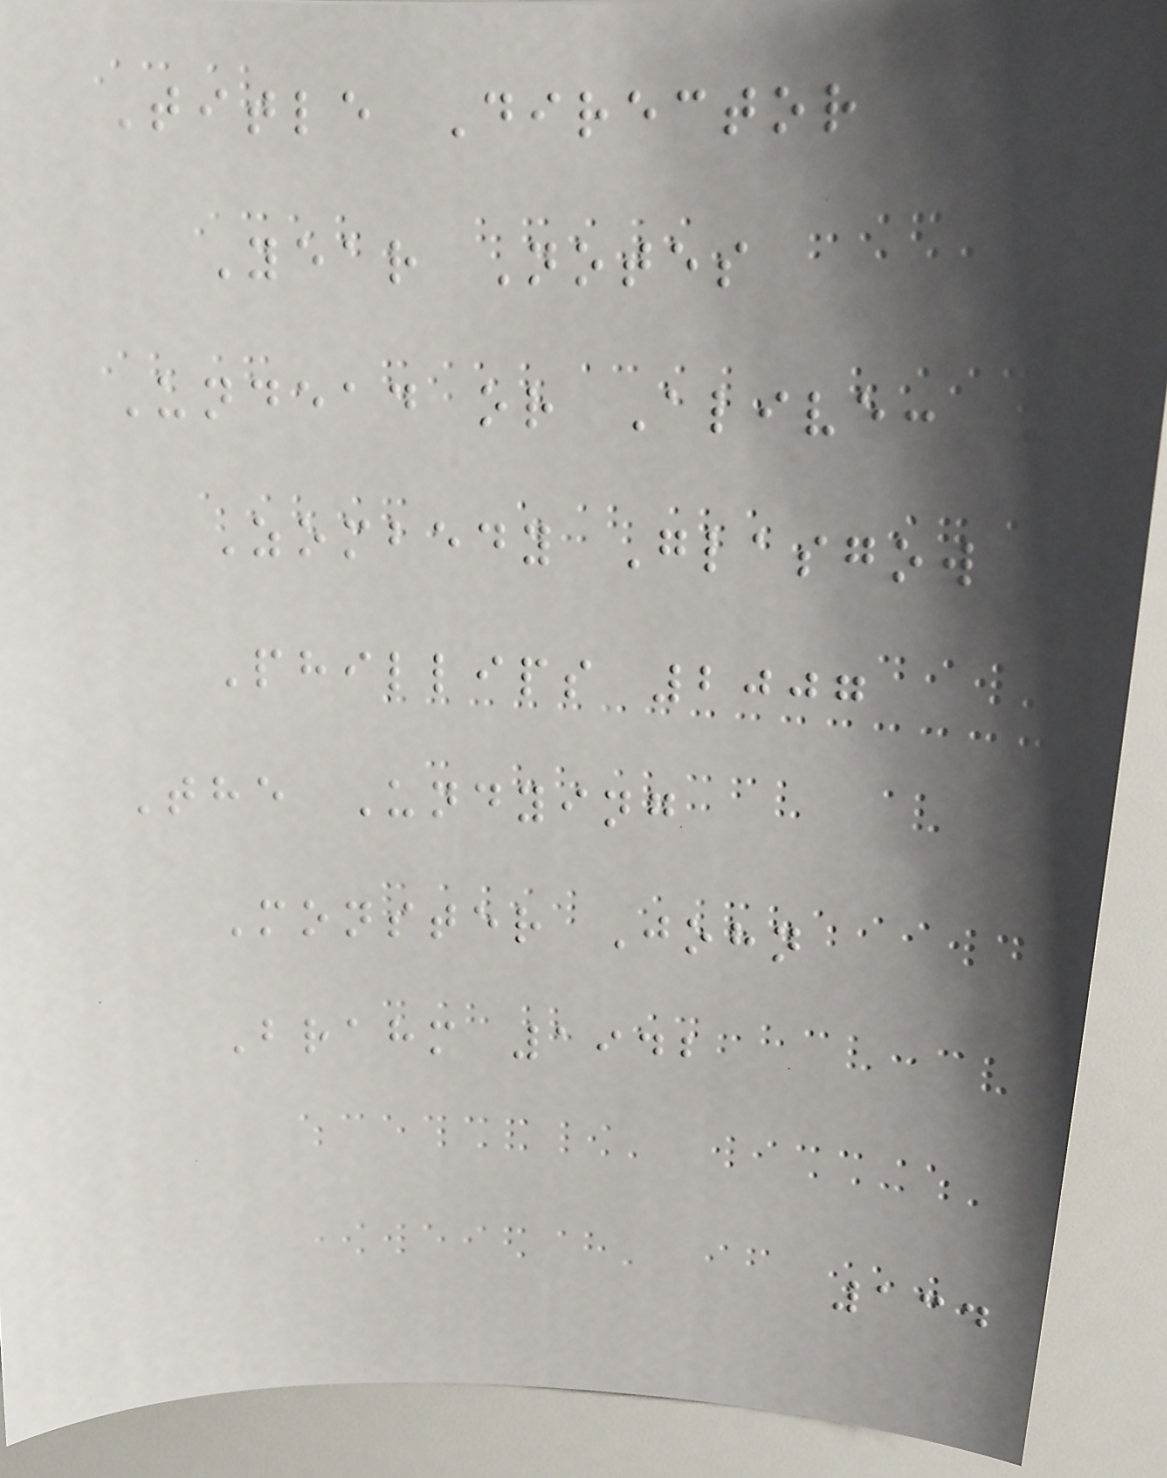Title Director
Year Notes
Undead or Alive: A
Zombedy Glasgow
Phillips 2007
The Undying
Monster John
Brahm 1942
134
